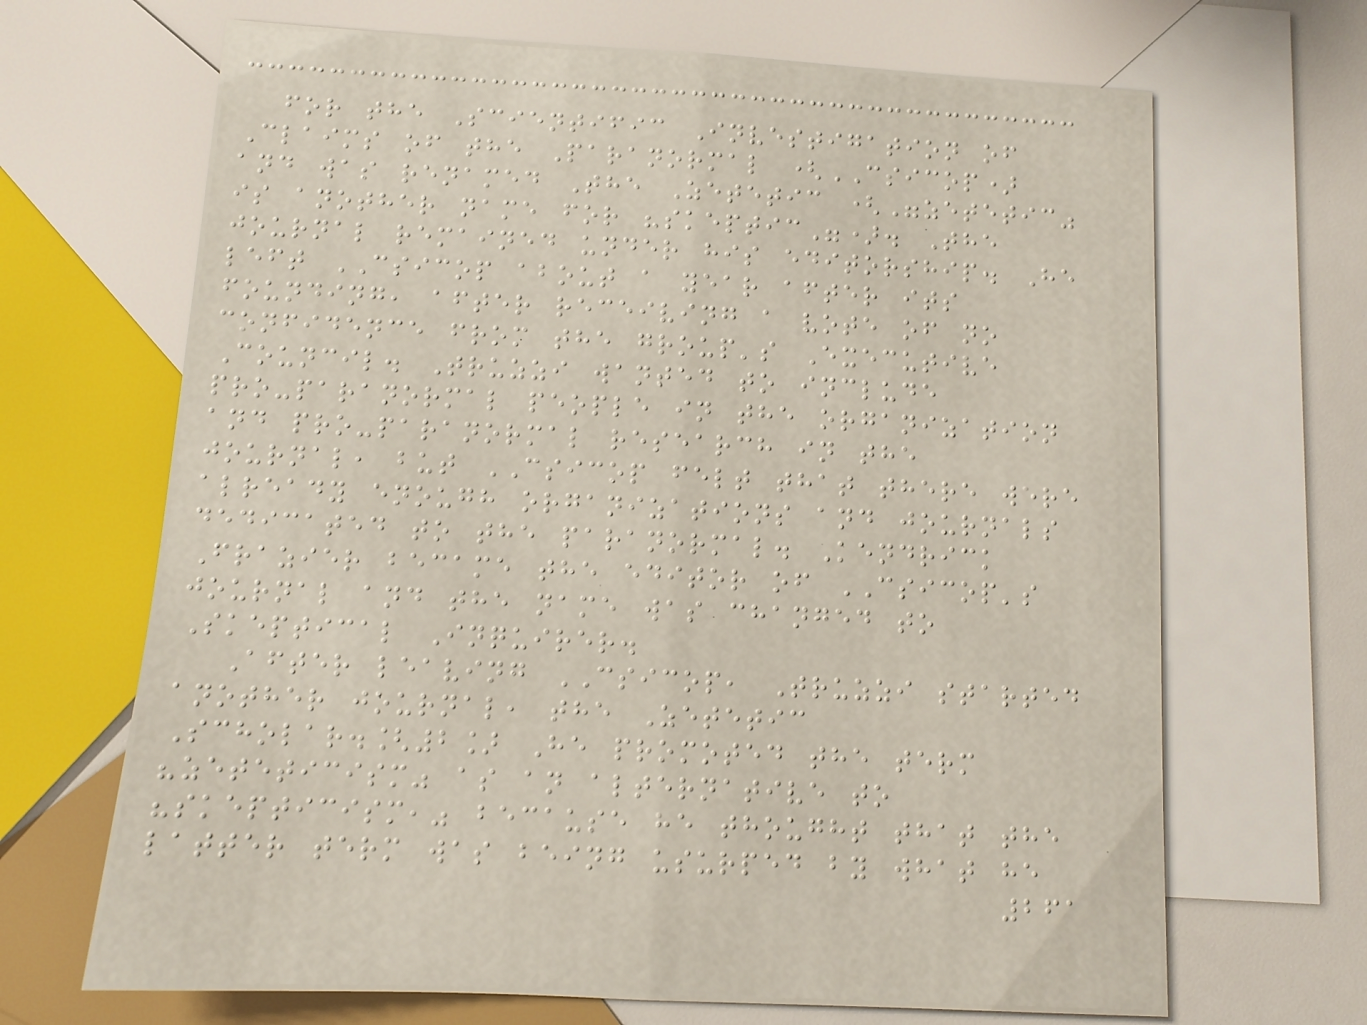for the Scientific Investigation of
Claims of the Paranormal (CSICOP)
and was renamed The Zetetic ("zetetic"
is another name for "skeptic"). The
journal remained under his editorship. He
left CSICOP about a year after its
founding, after receiving a vote of no
confidence from the group's Executive
Council. Truzzi wanted to include
pro-paranormal people in the organization
and pro-paranormal research in the
journal, but CSICOP felt that there were
already enough organizations and journals
dedicated to the paranormal. Kendrick
Frazier became the editor of CSICOP's
journal and the name was changed to
Skeptical Inquirer.
After leaving CSICOP, Truzzi started
another journal, the Zetetic
Scholar.[2] He promoted the term
"zeteticism" as an alternative to
"skepticism," because he thought that the
latter term was being usurped by what he
261
